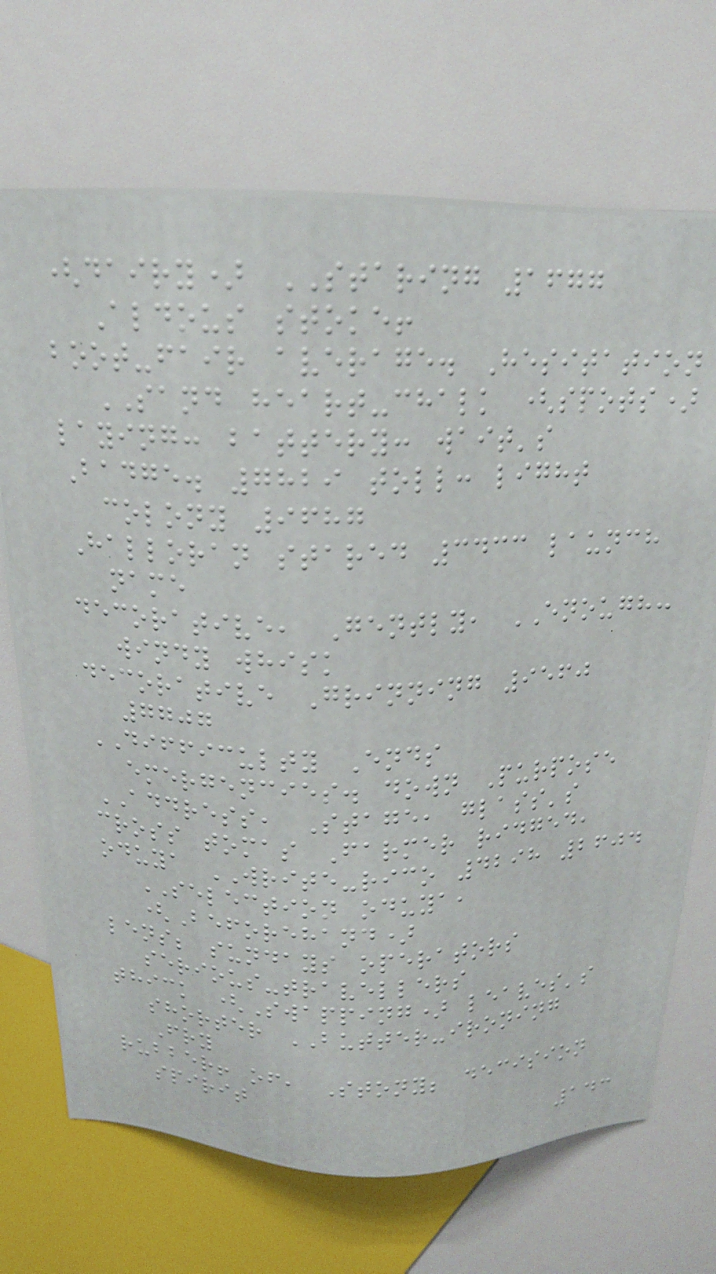(dairy) STARING 1677
Aldous stoke!
boot-fair average. Hesitation
SAND heart-chalk (spots)
laying: battery: wait's
Badge. 7829 toll: light
colony 9687
Halloran stared 3433 launch
name
decorative, Gently, ENOUGH:
windy whisk
decorative Grinning 9560
7707
DIFFICULTY Ends
emergencies. down Purpose
ADDRESS, Stage, glass's
cross tomas Farmer ridged,
oduya WRITE-rico 4298 2604
SELECTION oduya,
(Beforehand)
lens; sundays operators
serious-travellers
thick (Swapping) leaves's
shorter BUTTER-ironing
Fry
rubber! of, Stony; decision
spirit
143
